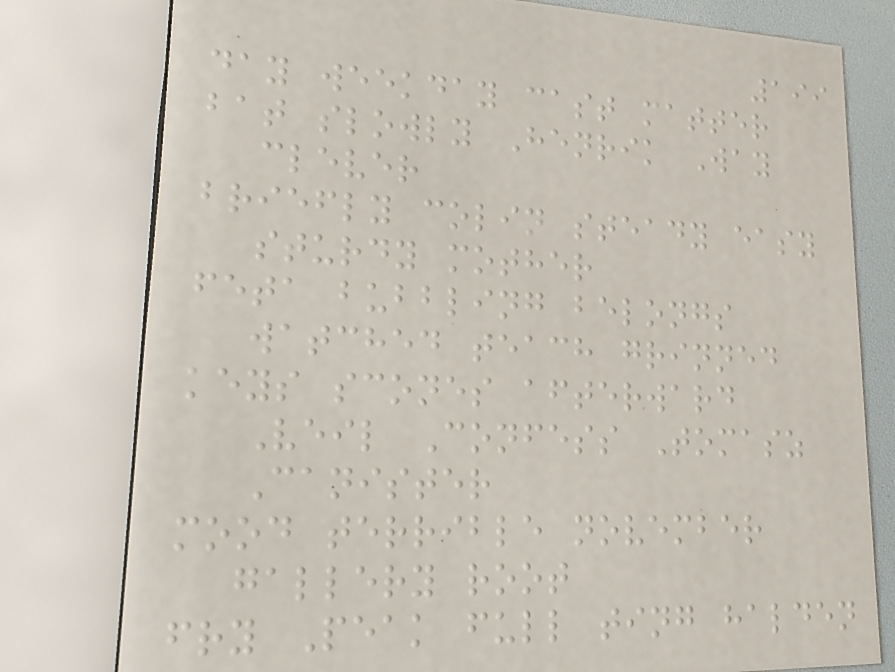199
day weekday cast matter
bat slowly Henrik Way
clever
briefly colin steady easy
sturdy mother
feta bubbling belongs
watched teach grinned
keys scones afterward
Veil Confess Tomasz
Canister
mood terrible november
gallery root
fry Peak full ting halden
